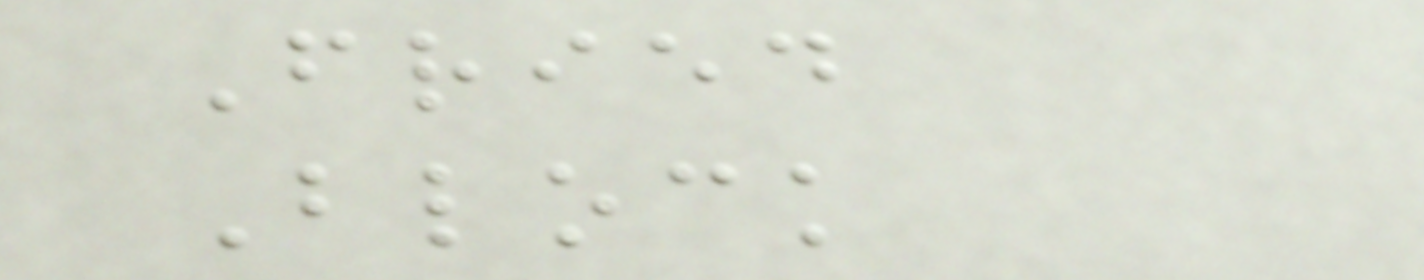Fried
Block
